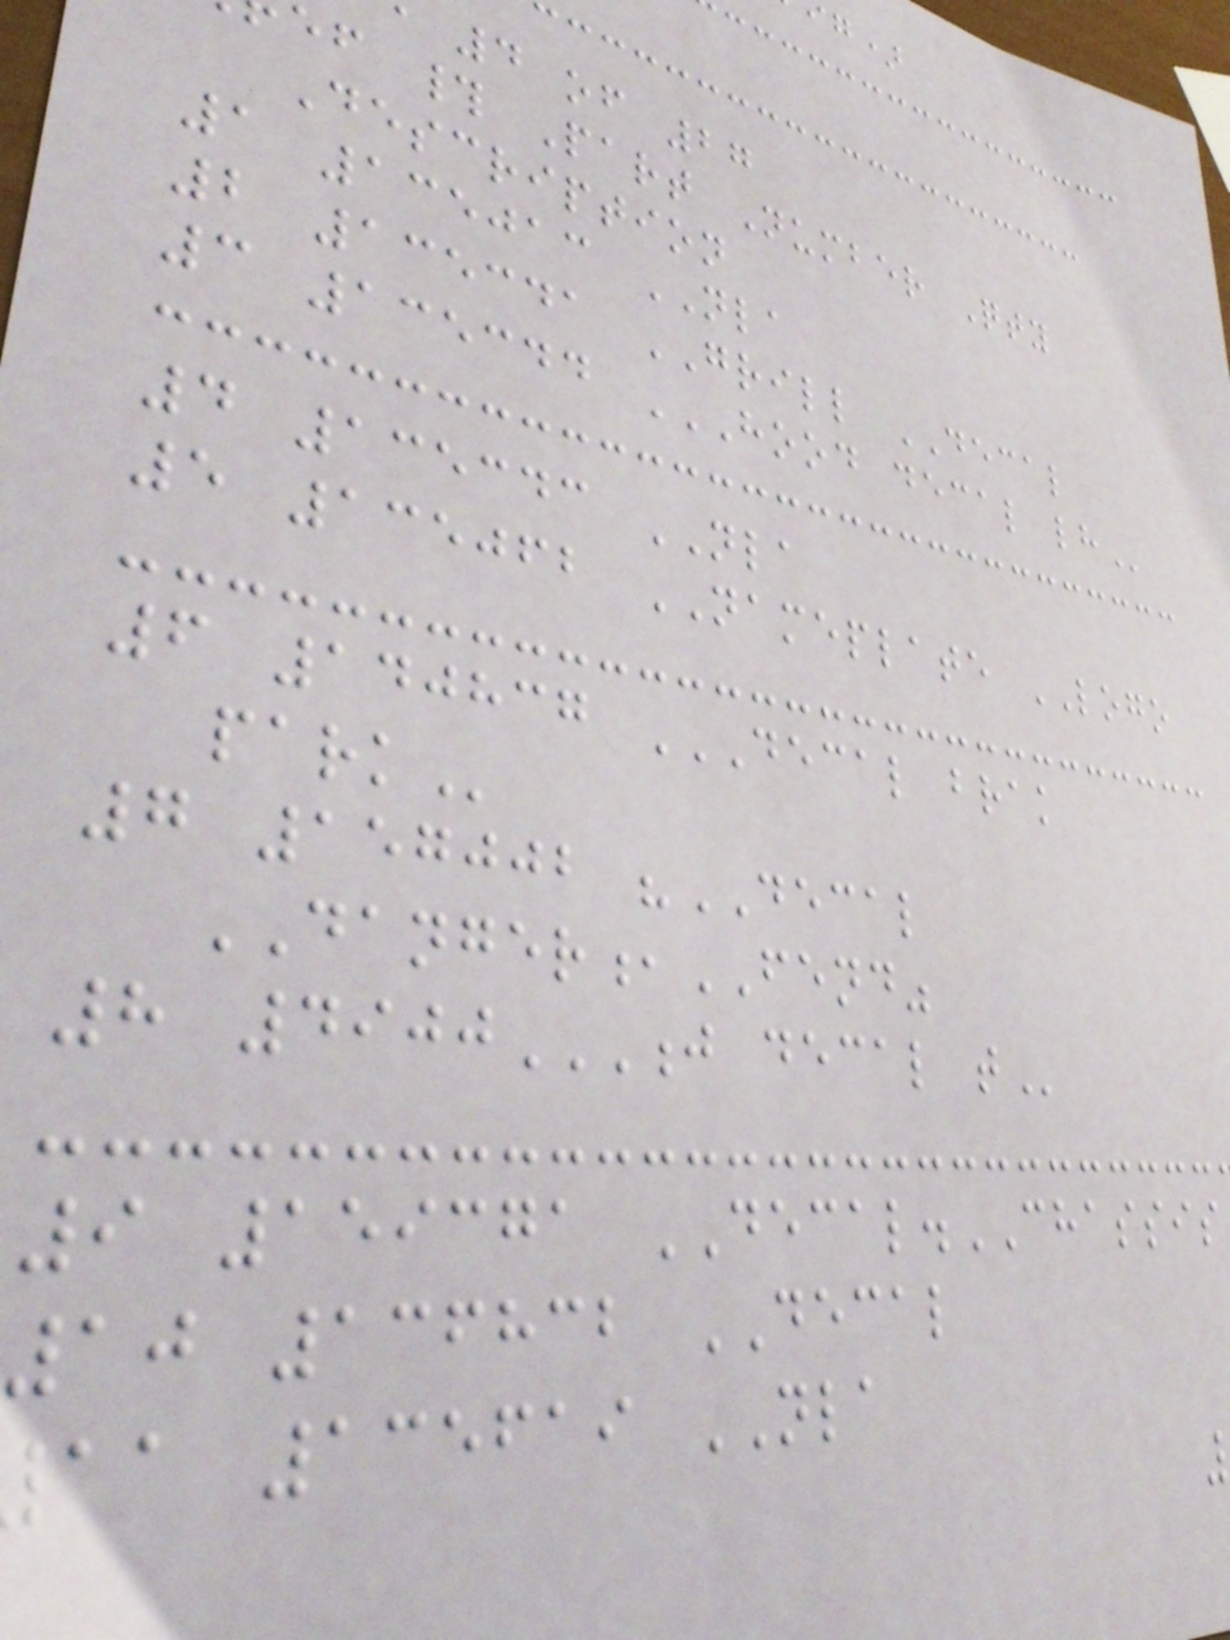4 of 27
ef # Part Number Qty
Description
1 135013 NLA
2 135341 GRILL DECAL
3 135344 HOOD DECAL LH
4 135343 NLA
5 135062 NAMEPLATE LOGO
6 140837 DECAL BRAK
7 157002 "DECAL
DANGER,FEND"
8 4900J DECAL T
9 159371 DECAL.CHASSIS
10 136832 DECAL
aa 135619 NLA
